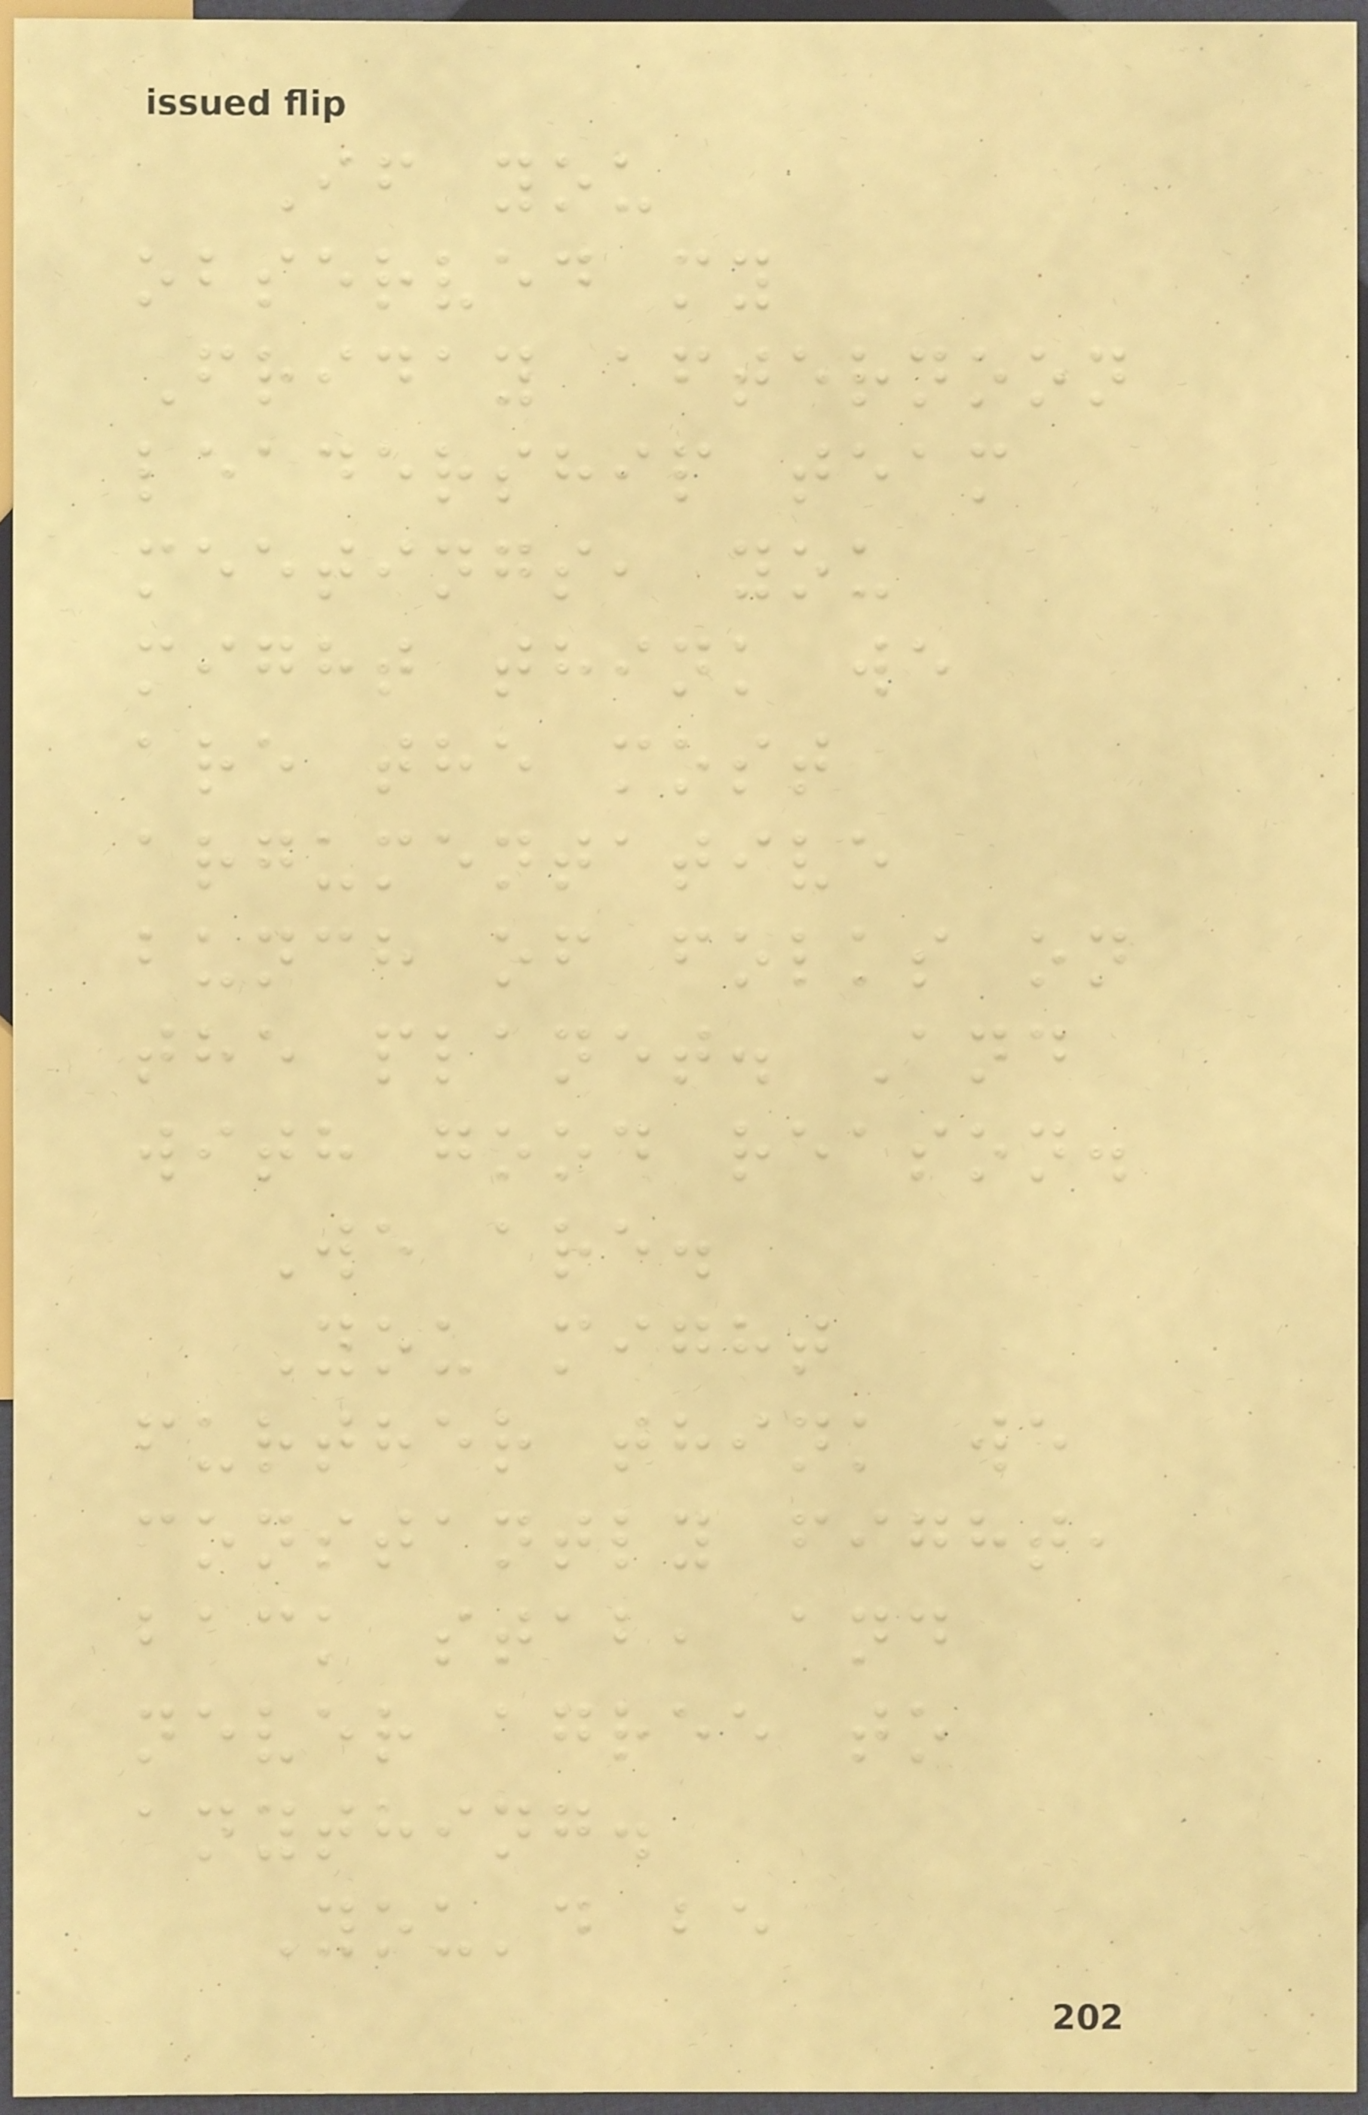If you
observed my
Friday afternoon
leadership team
meetings, you
might think we
are the most
argumentative
bunch of folks on
the planet. And
with good reason.
We are.
You might
further think we
constantly fight,
back stab, and
never agree to
anything.
You'd be
